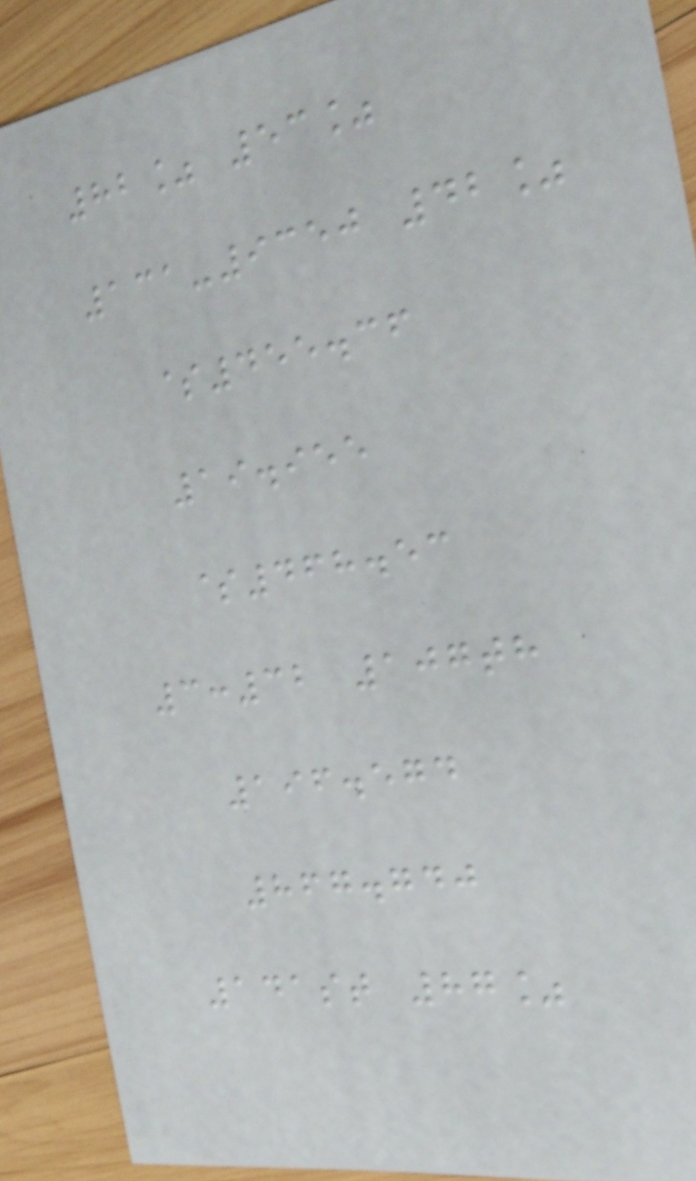82% 53%
131-9350 42%
$455.36
19.955
$468.53
3:32 107th
196.574
867.740
141st 87%
